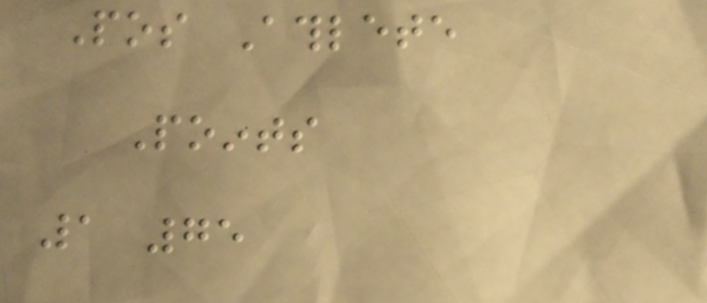Pos Athlete
Points
1 75
